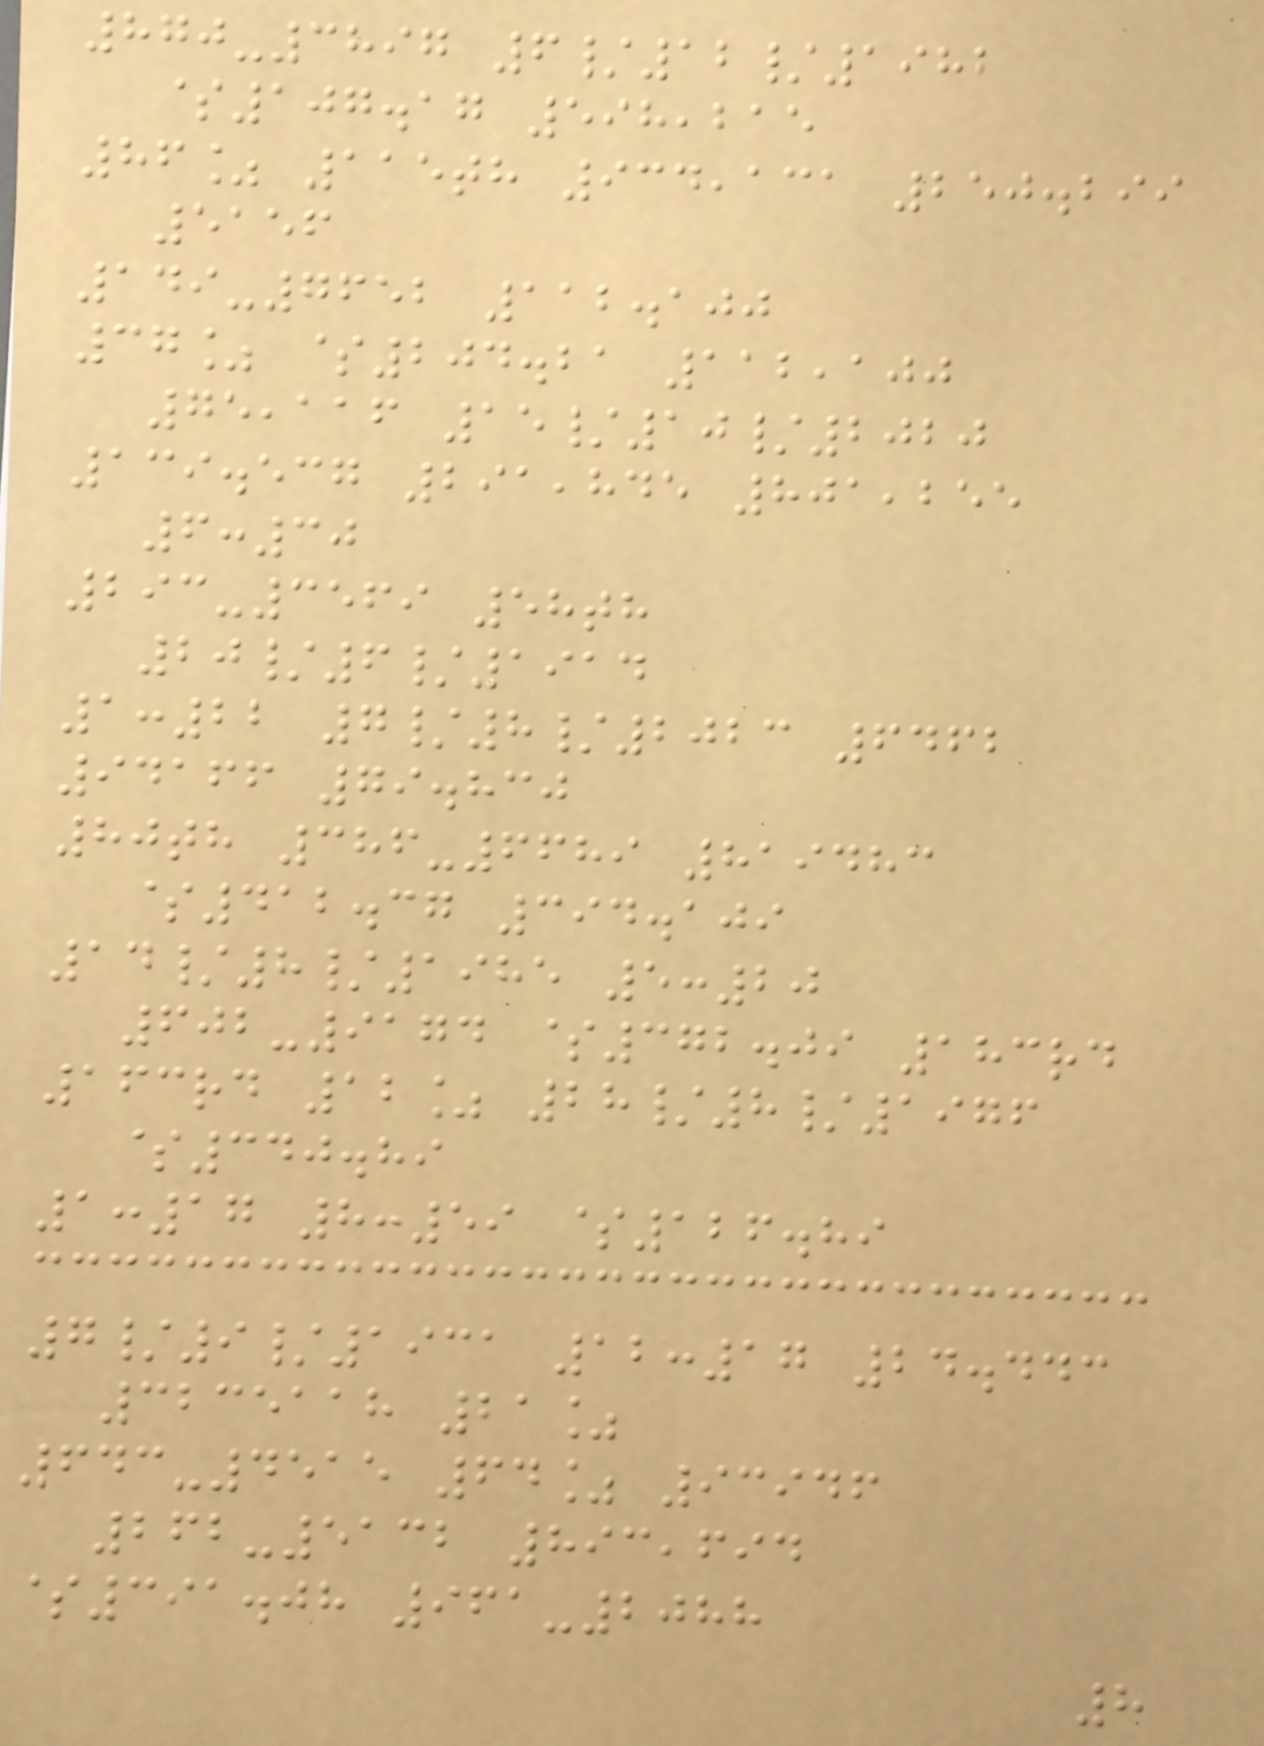870-3897 6/12/1982
$107.17 598,215
86% 115th 934,131 250.299
5156
149-7652 112.100
37% $204.21 112,100
75,116 15/10/2020
139.537 291,845 801,255
6:30
293-3569 58th
20/6/1914
1:22 7/8/2023 6462
94166 79.830
80th 386-6689 819483
$412.37 394.109
14/8/1985 5:20
602-9174 $372.09 183rd
163rd 12% 28/8/1976
$340.89
1:17 8:59 $126.89
7/9/1931 12:17 24.443
3235118 21%
643-4515 64% 93946
262-5132 893,694
$391.08 961-2088
8
